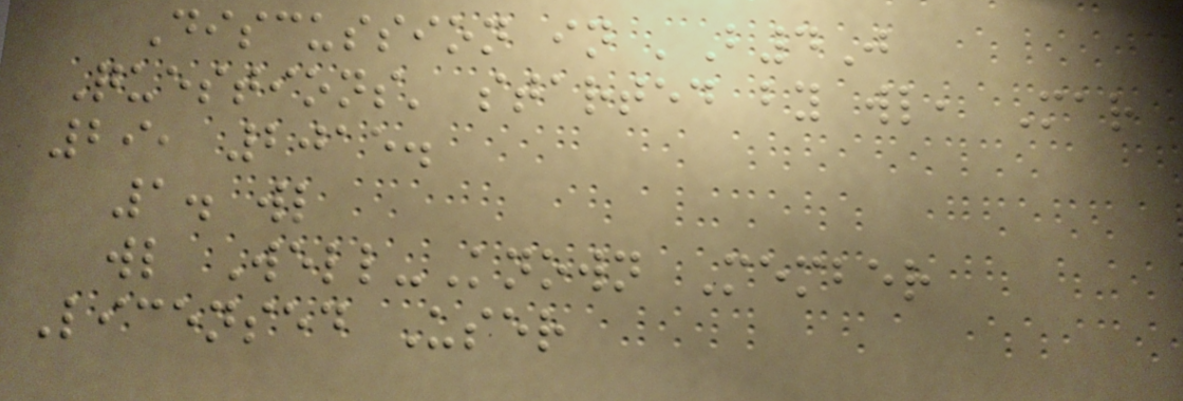Discussion in 'B4J
Questions' started by wl, Mar
29, 2015.
1. wl
wl Well-Known Member
Licensed User
